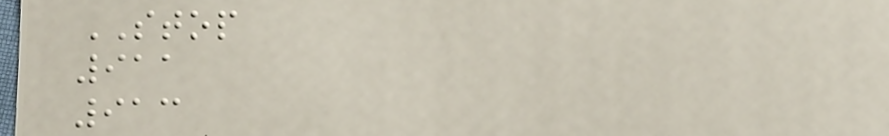STOP
911
913
